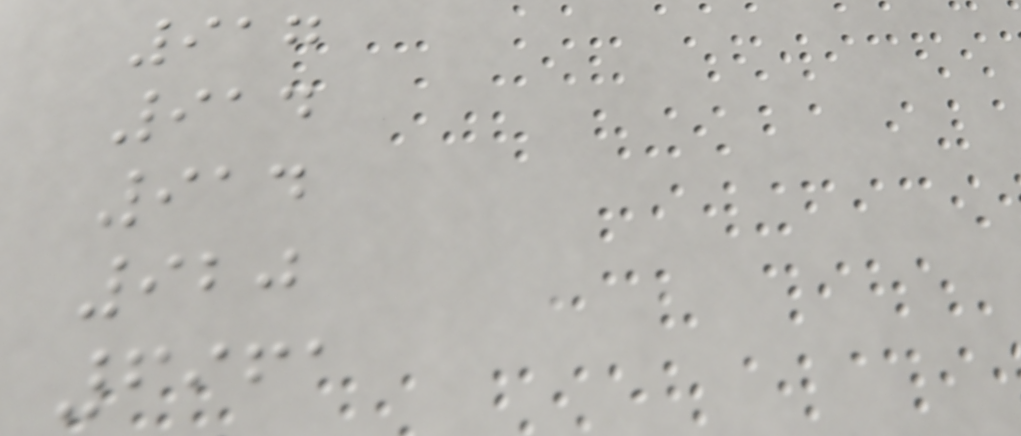917
914
914
920
6961
